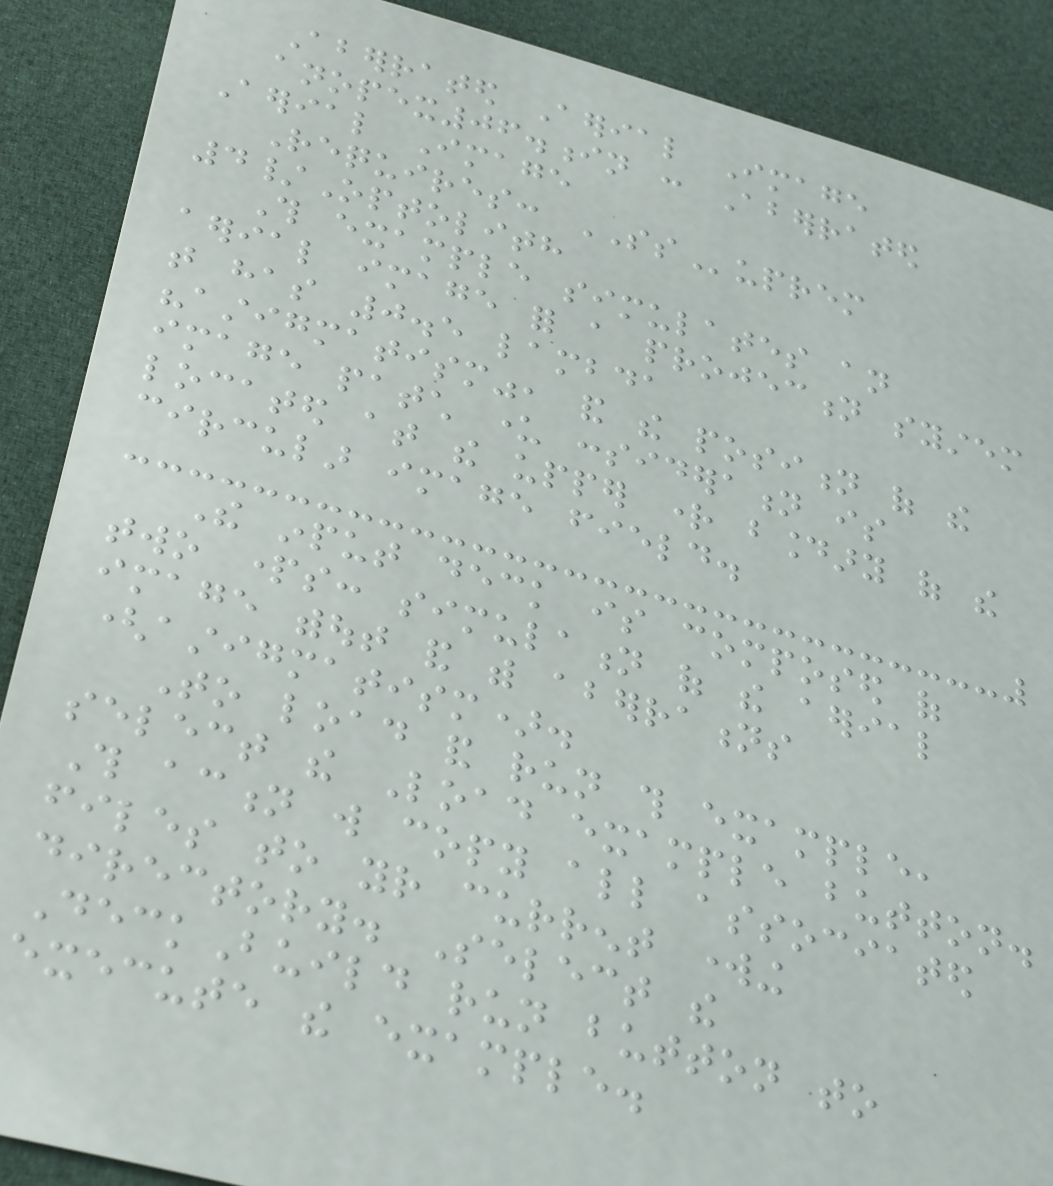Aberrated Aerial Image
anopex06.in : Aberrated
Aerial Image
Requires: SSuprem
4/Optolith
This example simulates an
aerial image for a projection system
that has 0.5 lambda
"astigmatism", and the position of the
image patch under consideration is
located at the upper right boundary of the
circular image field.
The input deck is composed of
two parts: simulation of the aerial
image without and with aberrations
(astigmatism).
To load and run this example,
select the Load example button.
This action will copy all associated
files to your current working
directory. Select the
DeckBuild run button to
execute the example.
